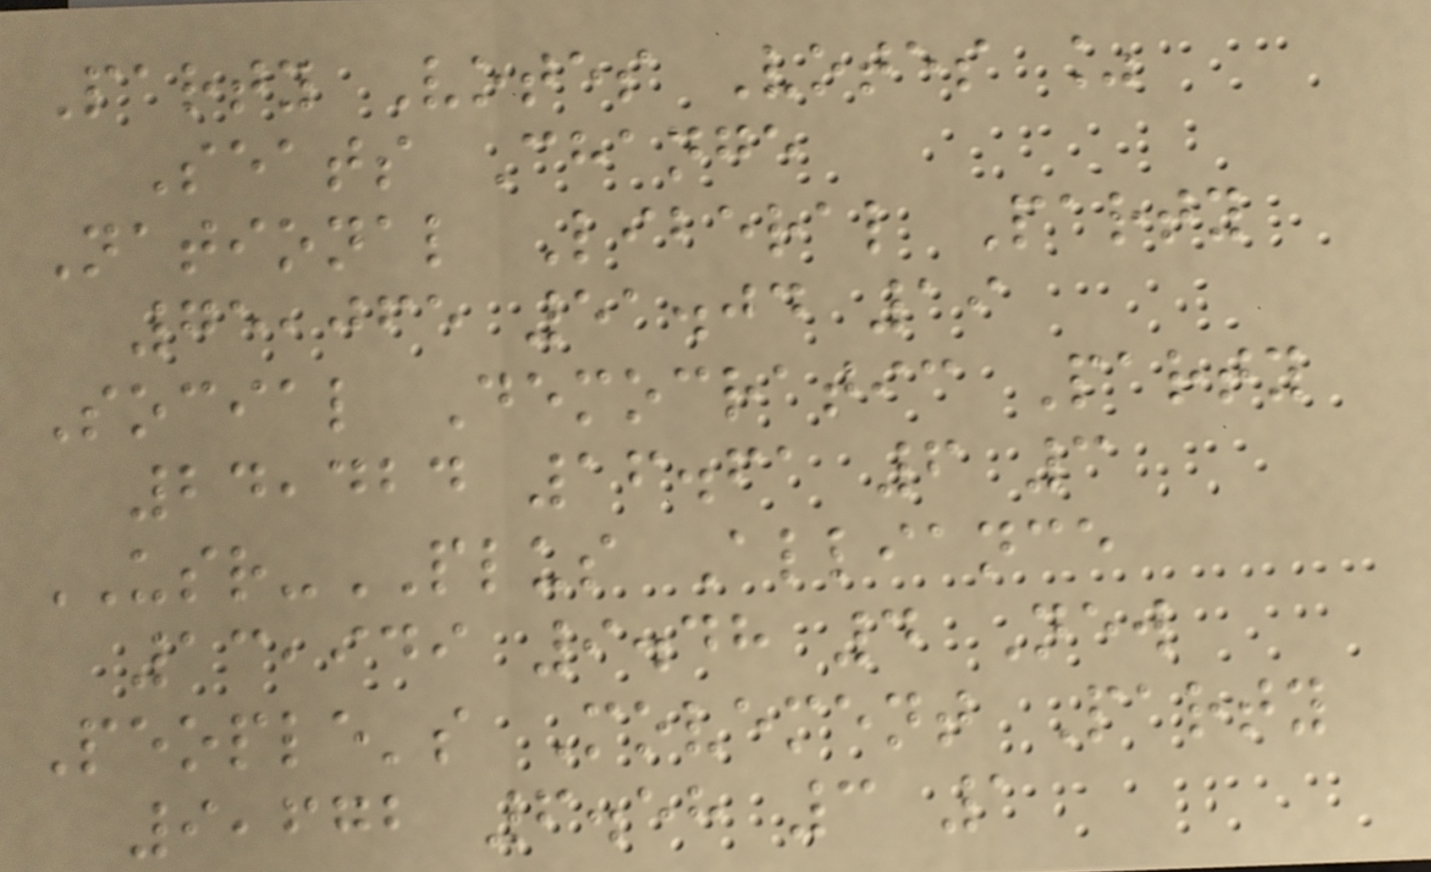Party Votes Votes %
Seats Change
National Liberal Party
75,065 51.04 19
Social Democratic Party
24,424 16.61 6 3
USR-PLUS Alliance
13,949 9.48 4 New
People's Movement Party
9,672 6.58 3 1
